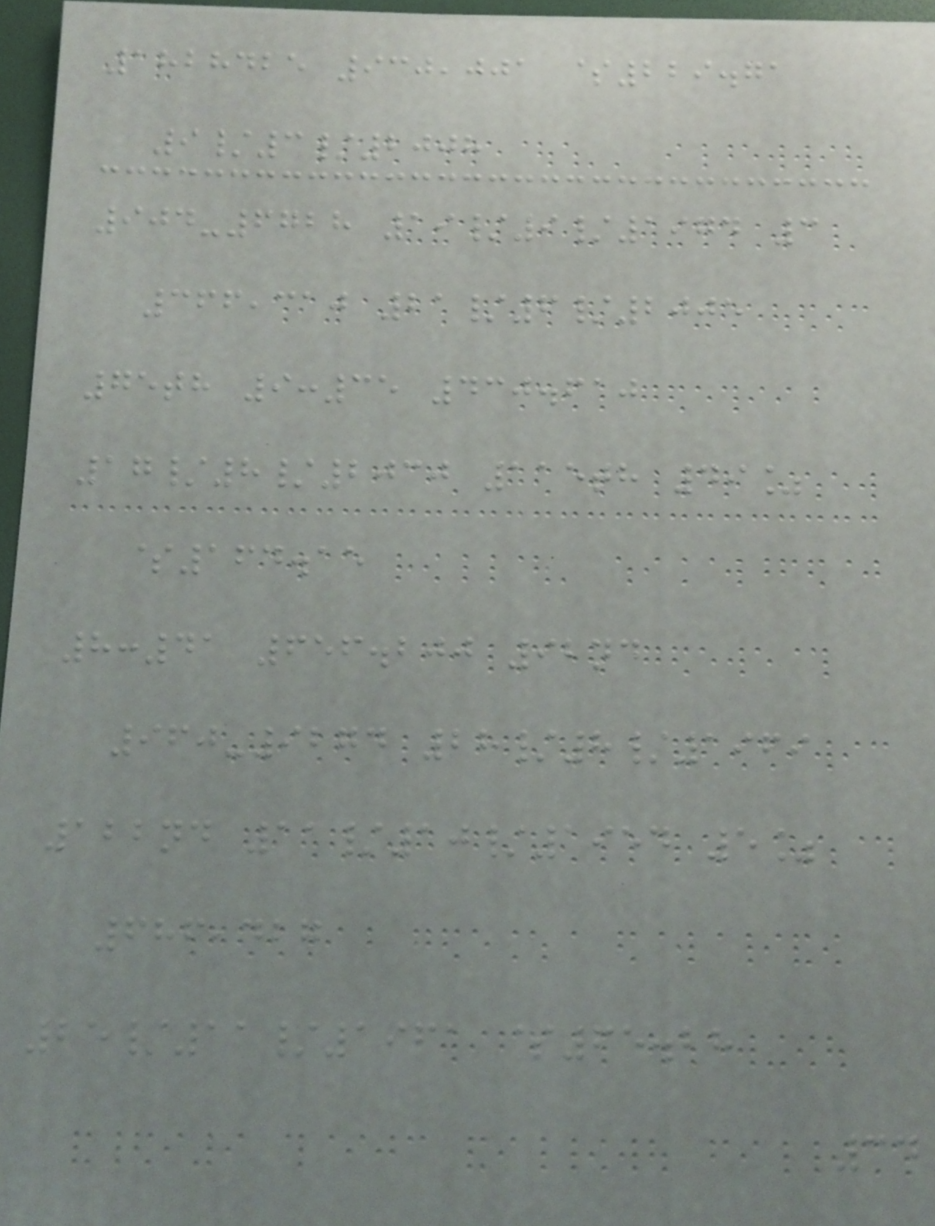1828425 930,001 $229.71
9/3/2008
904-6728 19/9/1974 3
366,310 21/6/2005
75th 9:35 430.610
17/8/2030 115th 49%
$164.15
8:41 656.200 92nd
960-9274 28/8/1969
122nd 11/10/1954 5%
686,427
25/11/1961 $65.28
34
